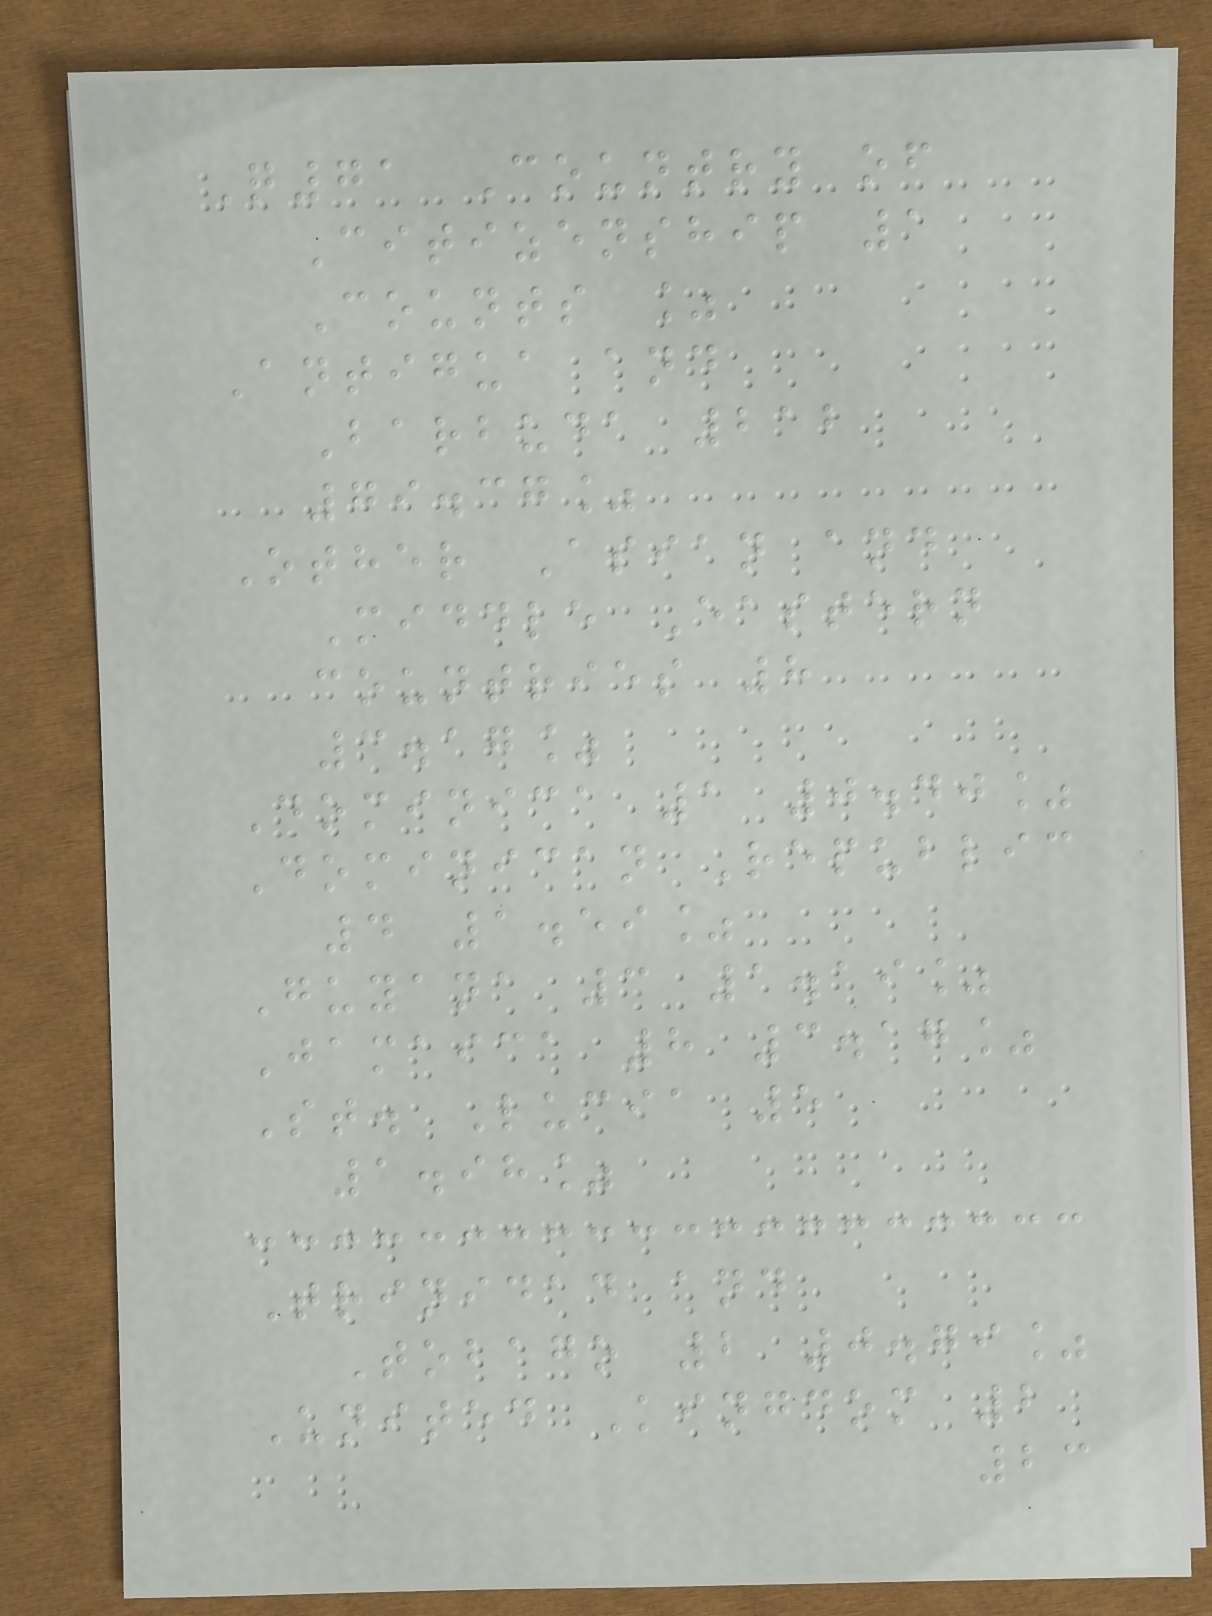Q71 Country of
Citizenship 1
Counts %
Antigua and
Barbuda 212
79.37%
Other Asian and
Middle Eastern
countries 8
3.17%
Dominica 1 0.40%
Dominican Republic
4 1.59%
Guyana 3 1.19%
Jamaica 8 3.17%
St. Lucia 5
1.98%
Trinidad and
Tobago 2 0.79%
United Kingdom 2
23
